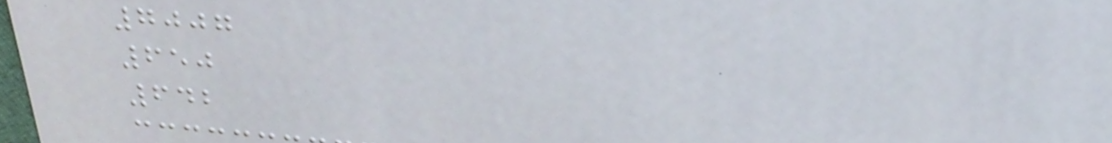7007
650
642
